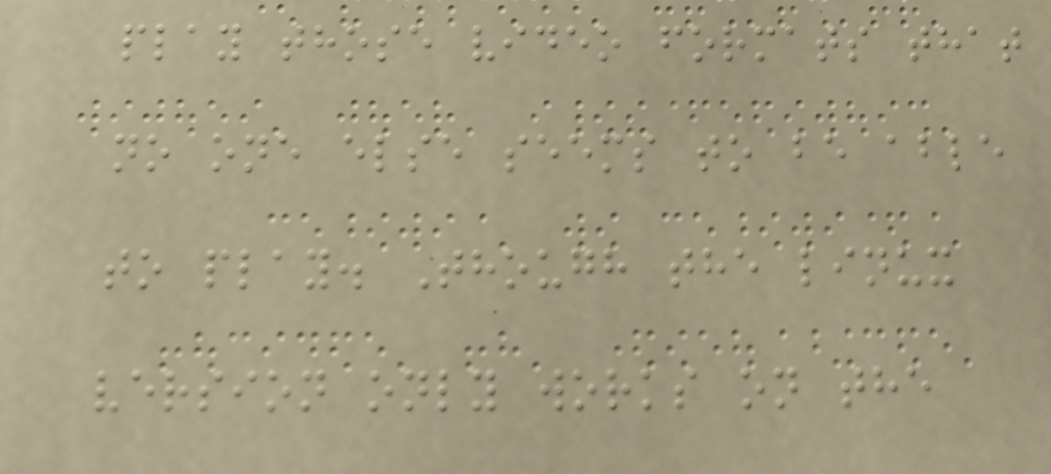play those video formats that
no one else seems to be able
to play. Though the linux
version only works on the
